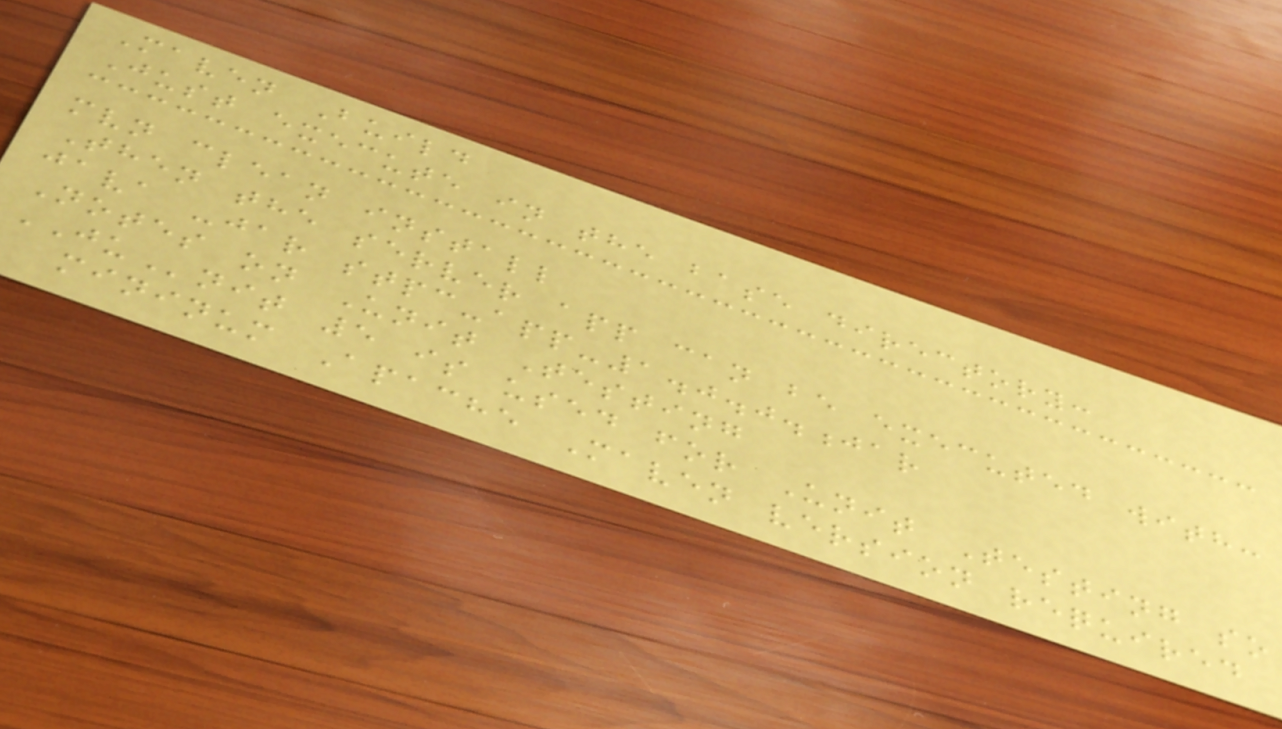Maven Build
Just execute in the base directory:
mvn clean install
Then the server app can be executed with:
java -jar stpc-app-1.0.0.jar
Notes on Unit Testing
JUnit 5 is used for Unit Testing so
mininum Apache Maven version required
